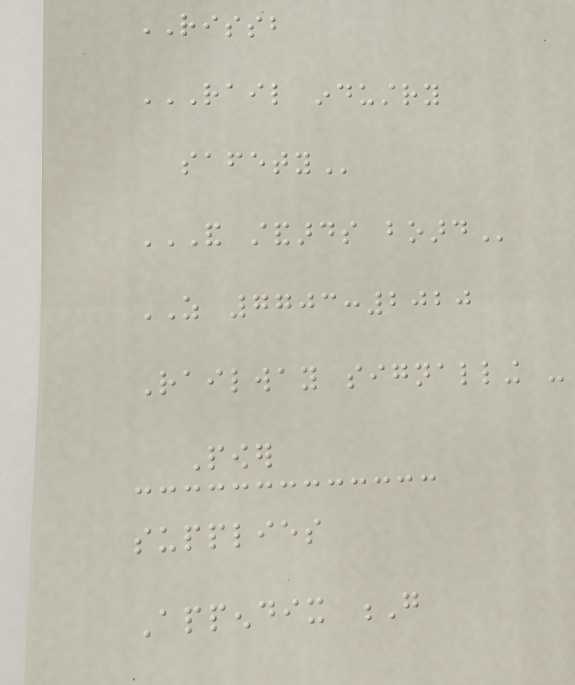RISSB
RAIL INDUSTRY
SAFETY
AND STANDARDS BOARD
AS 7703:2020
Railway signalling -
Power
supplies
Appendix G
